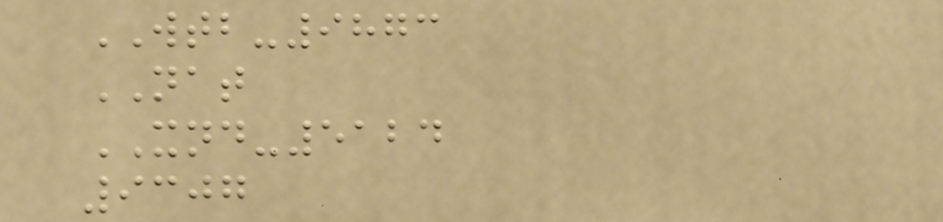WTB-9873
NAT
XND-5124
9307
